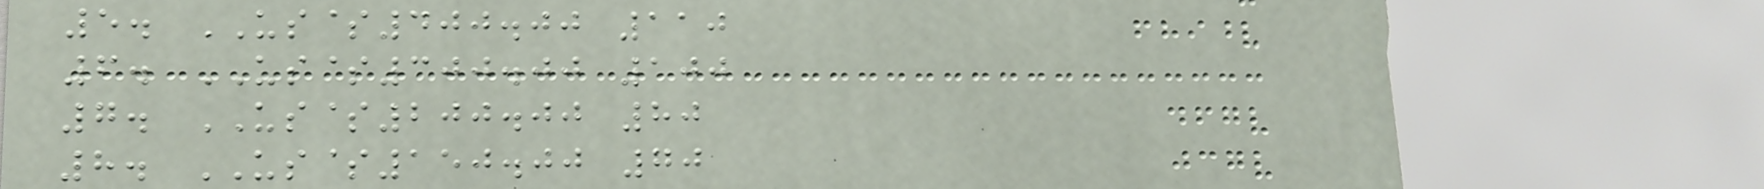5. US$400.00 110
6. US$300.00 100
7. US$200.00 80
8. US$150.00 70
